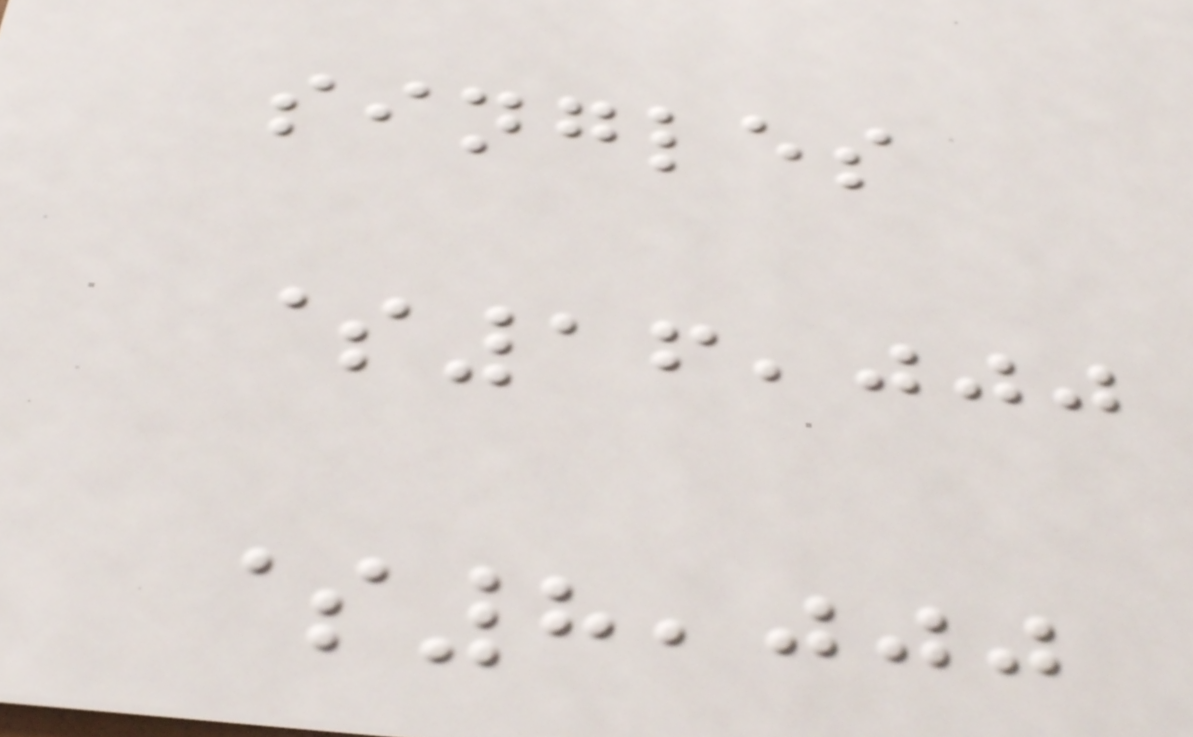singles
$16,000
$8,000
